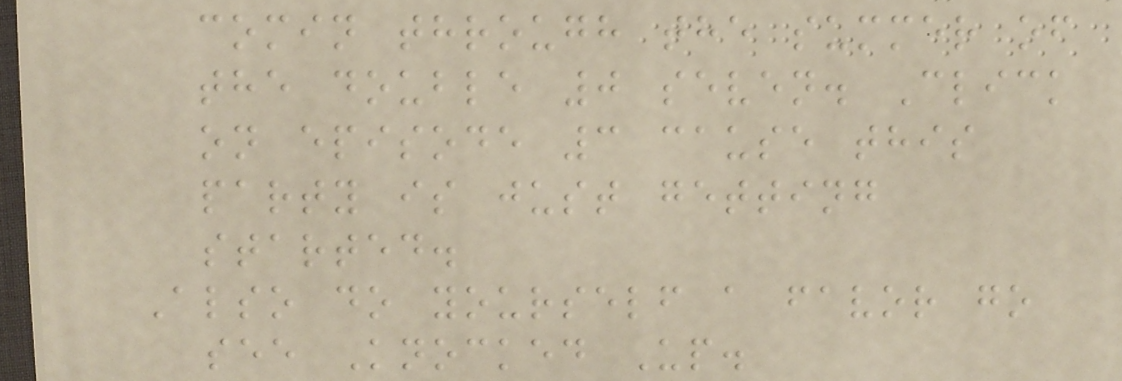comin through the summer of
the double 0 seven. Click
on episode 3 cause this
party is just getting
started.
Also do yourself a favor go
see Knocked Up.
